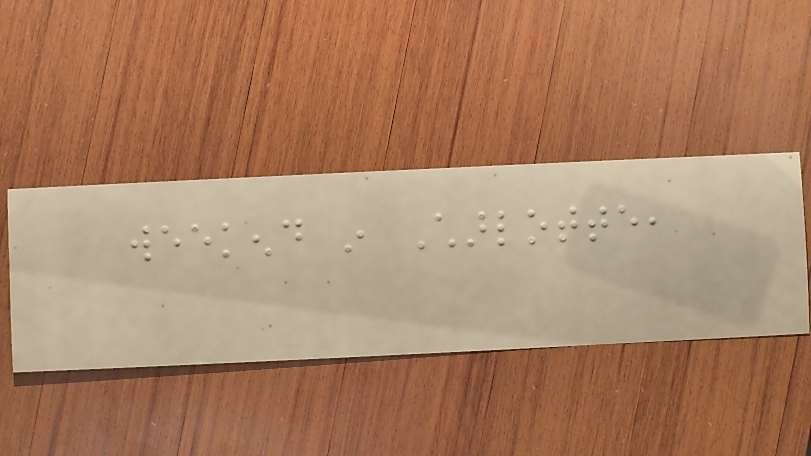weekend in Charlotte,
